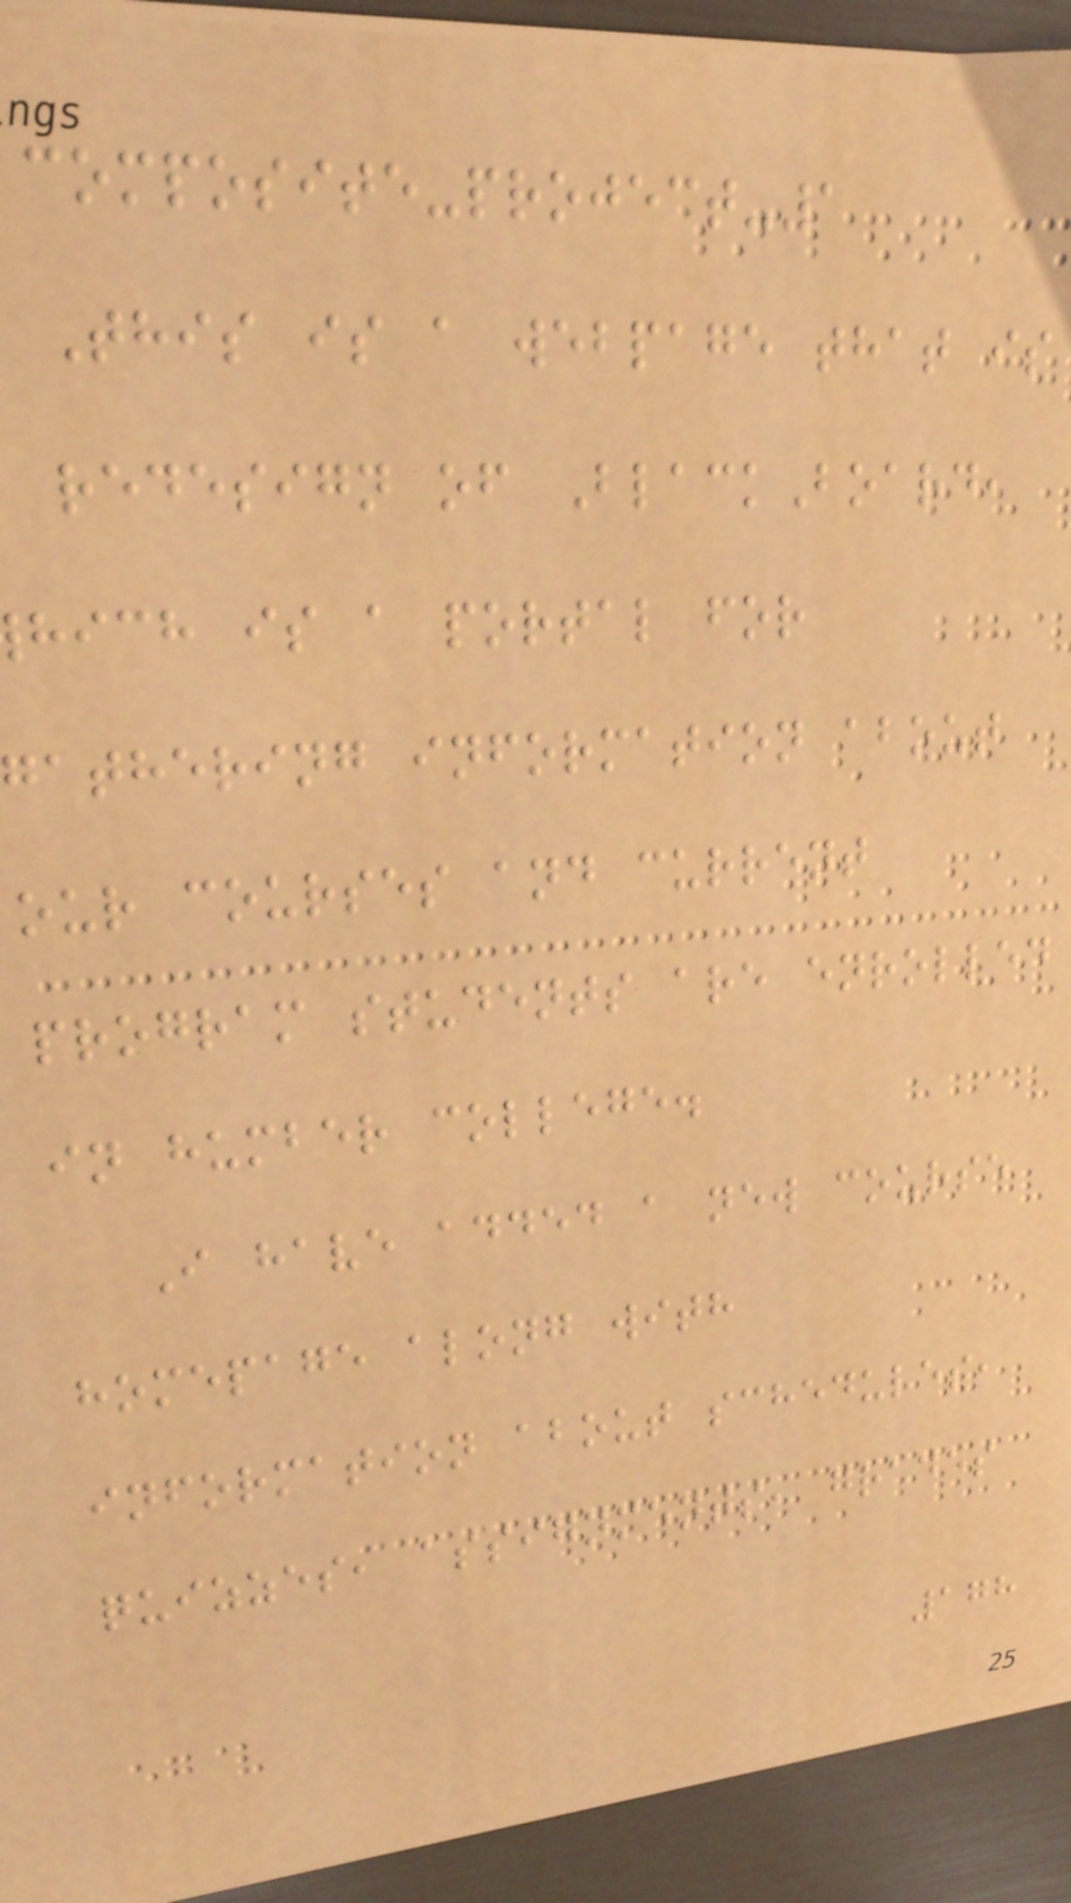composite-project-1
This is a webpage that is
redesign of BlackBoard,
hich is a portal for
gathering information about
our courses and current
program students are enrolled
in humber college.
I have added a new course
homepage along with
information about schedules,
quizzes, assignments, grades
178
